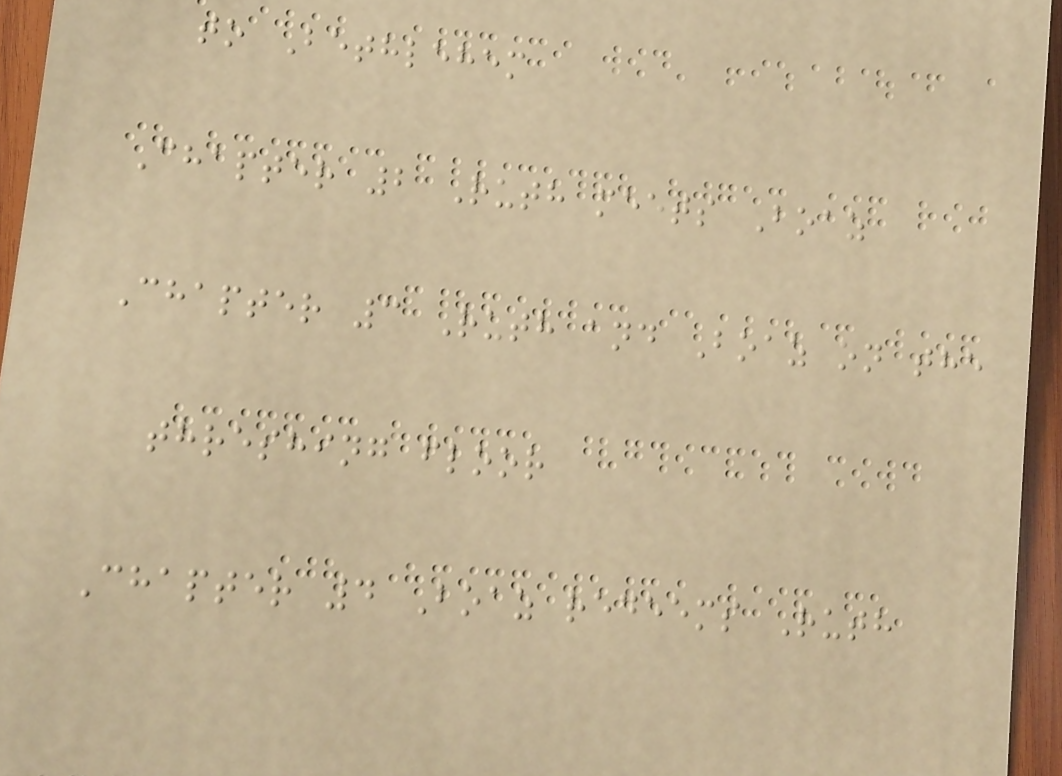to Bethlehem
Chapter 2 Ruth meets Boaz
Chapter 3 Ruth and Boaz on the
threshing floor
Chapter 4 Boaz redeems Ruth
